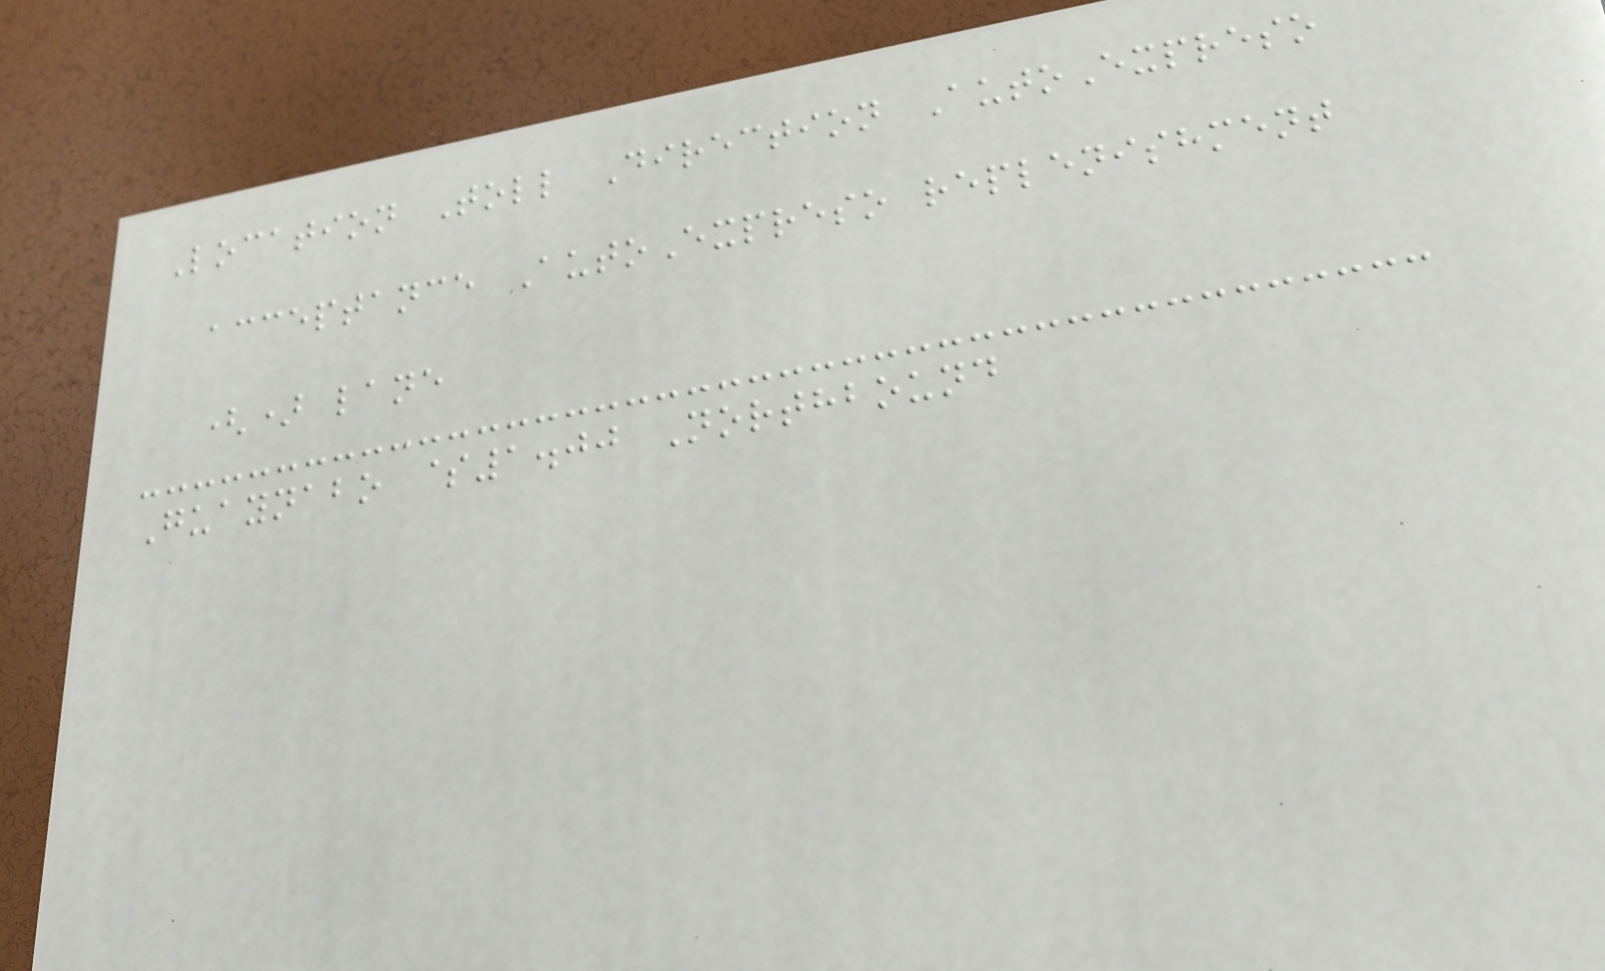Location Toll Direction AutoExpreso
acceptance AutoExpreso replenishment
() lane
Guaynabo $1.00 Northbound
